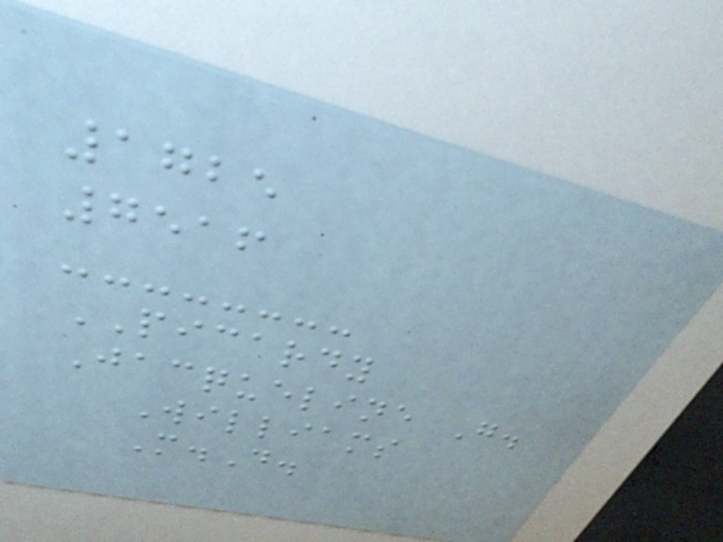1725
7516
PICARDY
Jacqueline G.
Williams
M.D.
